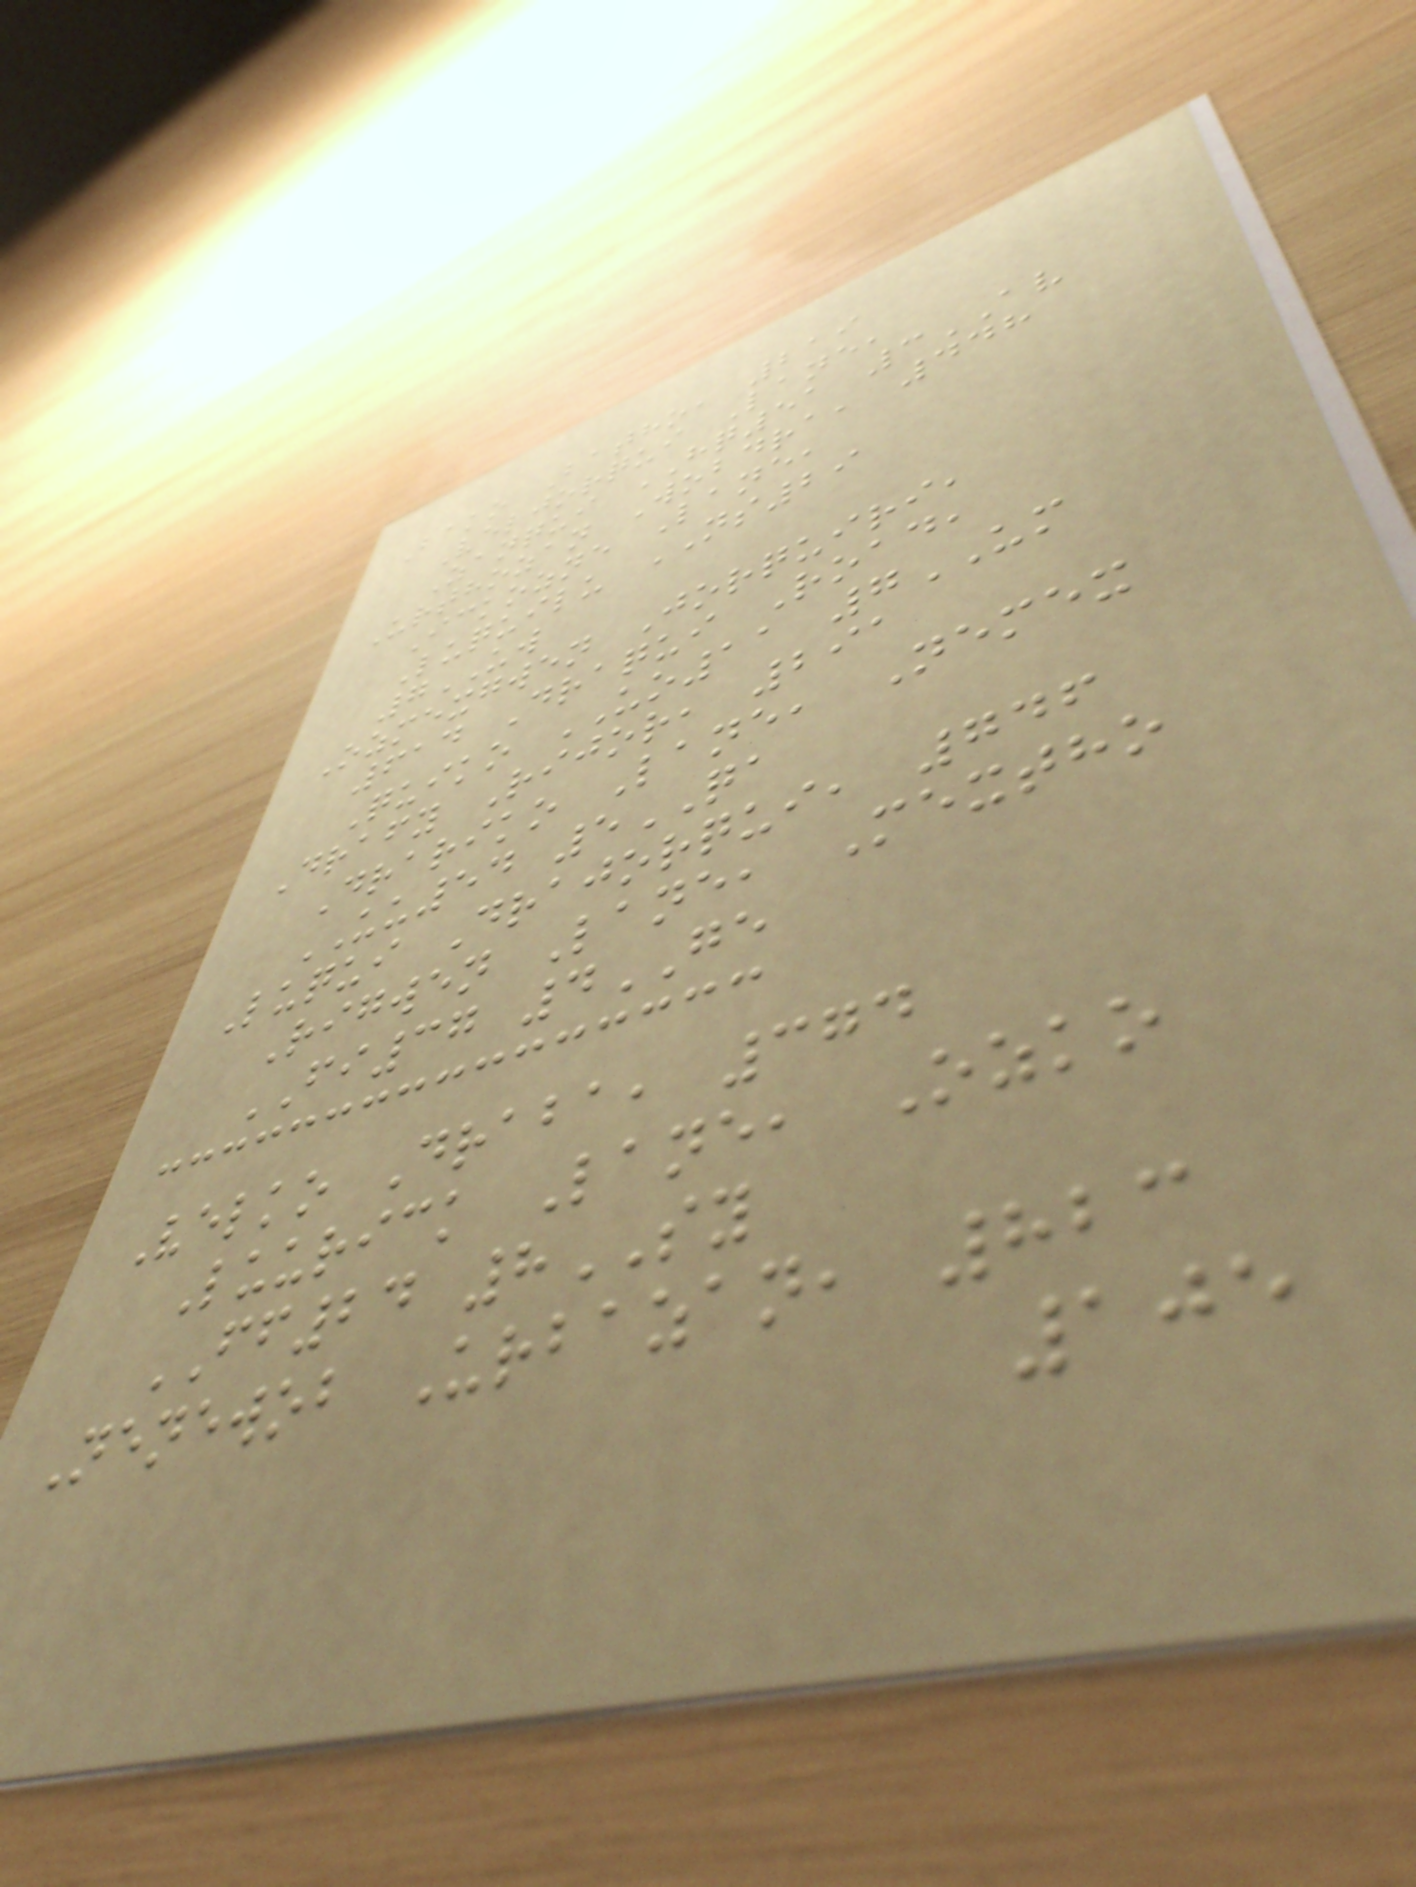Bako Batho, 219
Veljorqui Lane,
Zanqui HQ51 3AV
Urthozan Wobdra, 448
Ickozne Lane,
Luquilu NS29
7UW
Ozmexgwen Jorquiri,
614 Draqui Road,
Quiko UO11 7UM
Drafy Rijor, 291
Drariko Lane, Nemex
UU54 5QA
Luqui Drajorqui, 746
Rigwen Lane, Mextho
FI37 4GE
Velko Draba, 374
Luurick Lane, Ozko
FF24 8SY
Nenewob Urbazan, 823
105
